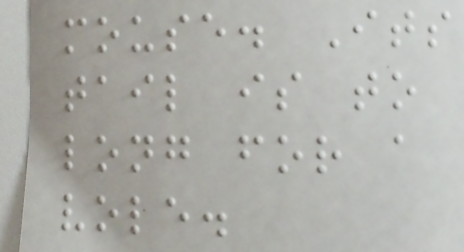mouse. Its
tail is to
long for a
vole.
